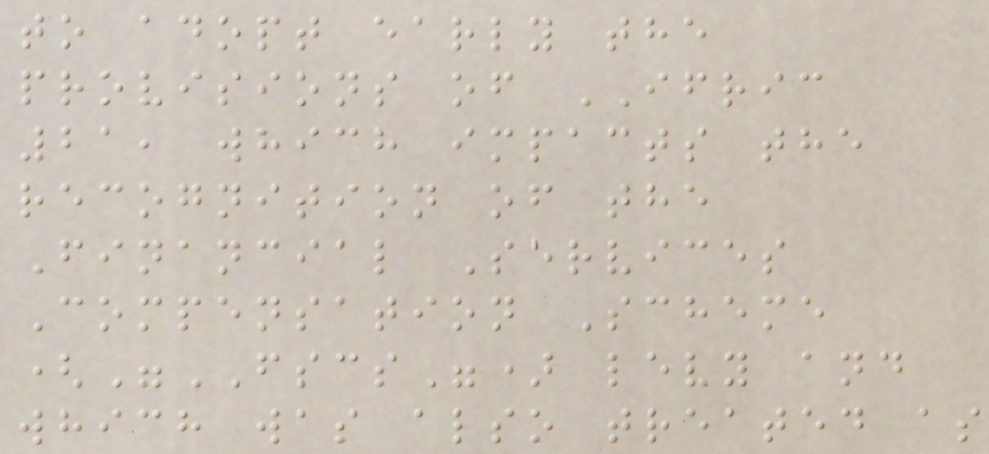to adopt early the
provisions of IFRIC
21, which impacts the
recognition of the
Financial Services
Compensation Scheme
("FSCS") levy and
which was also treated as
